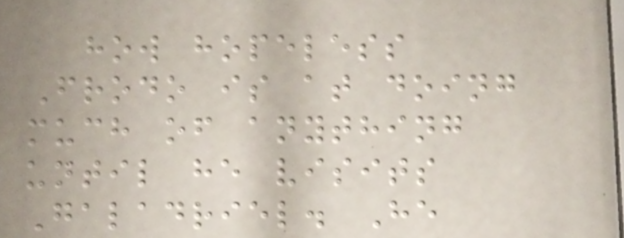how hopeless
Frodo is at doing
much of anything
until he visits
Galadriel. He
